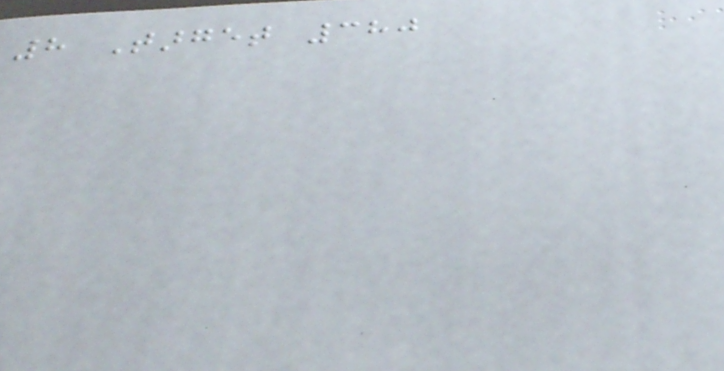8 Target 380
